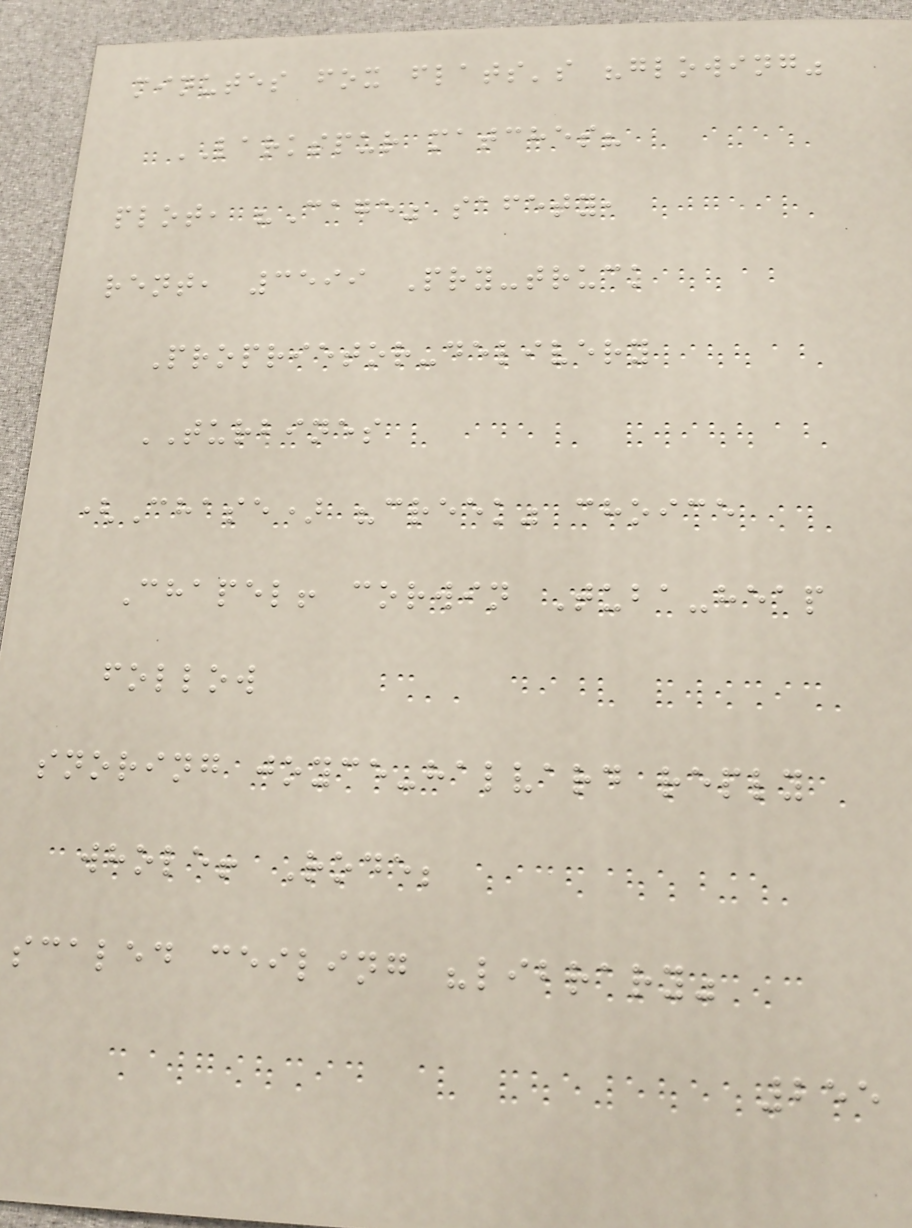minutes fox flats's "glowing"
LARKSPUR matches?
plot, "Cage" safety,
rent, 3599 Pry-truck
Proprietor-delivery
TURBINES
(Chase) "creek" choice
Chapel! corwin Tuba-heap
follow
snoring joyce-halvard reply
whole! Rode;
scaled ceiling "library"
255
